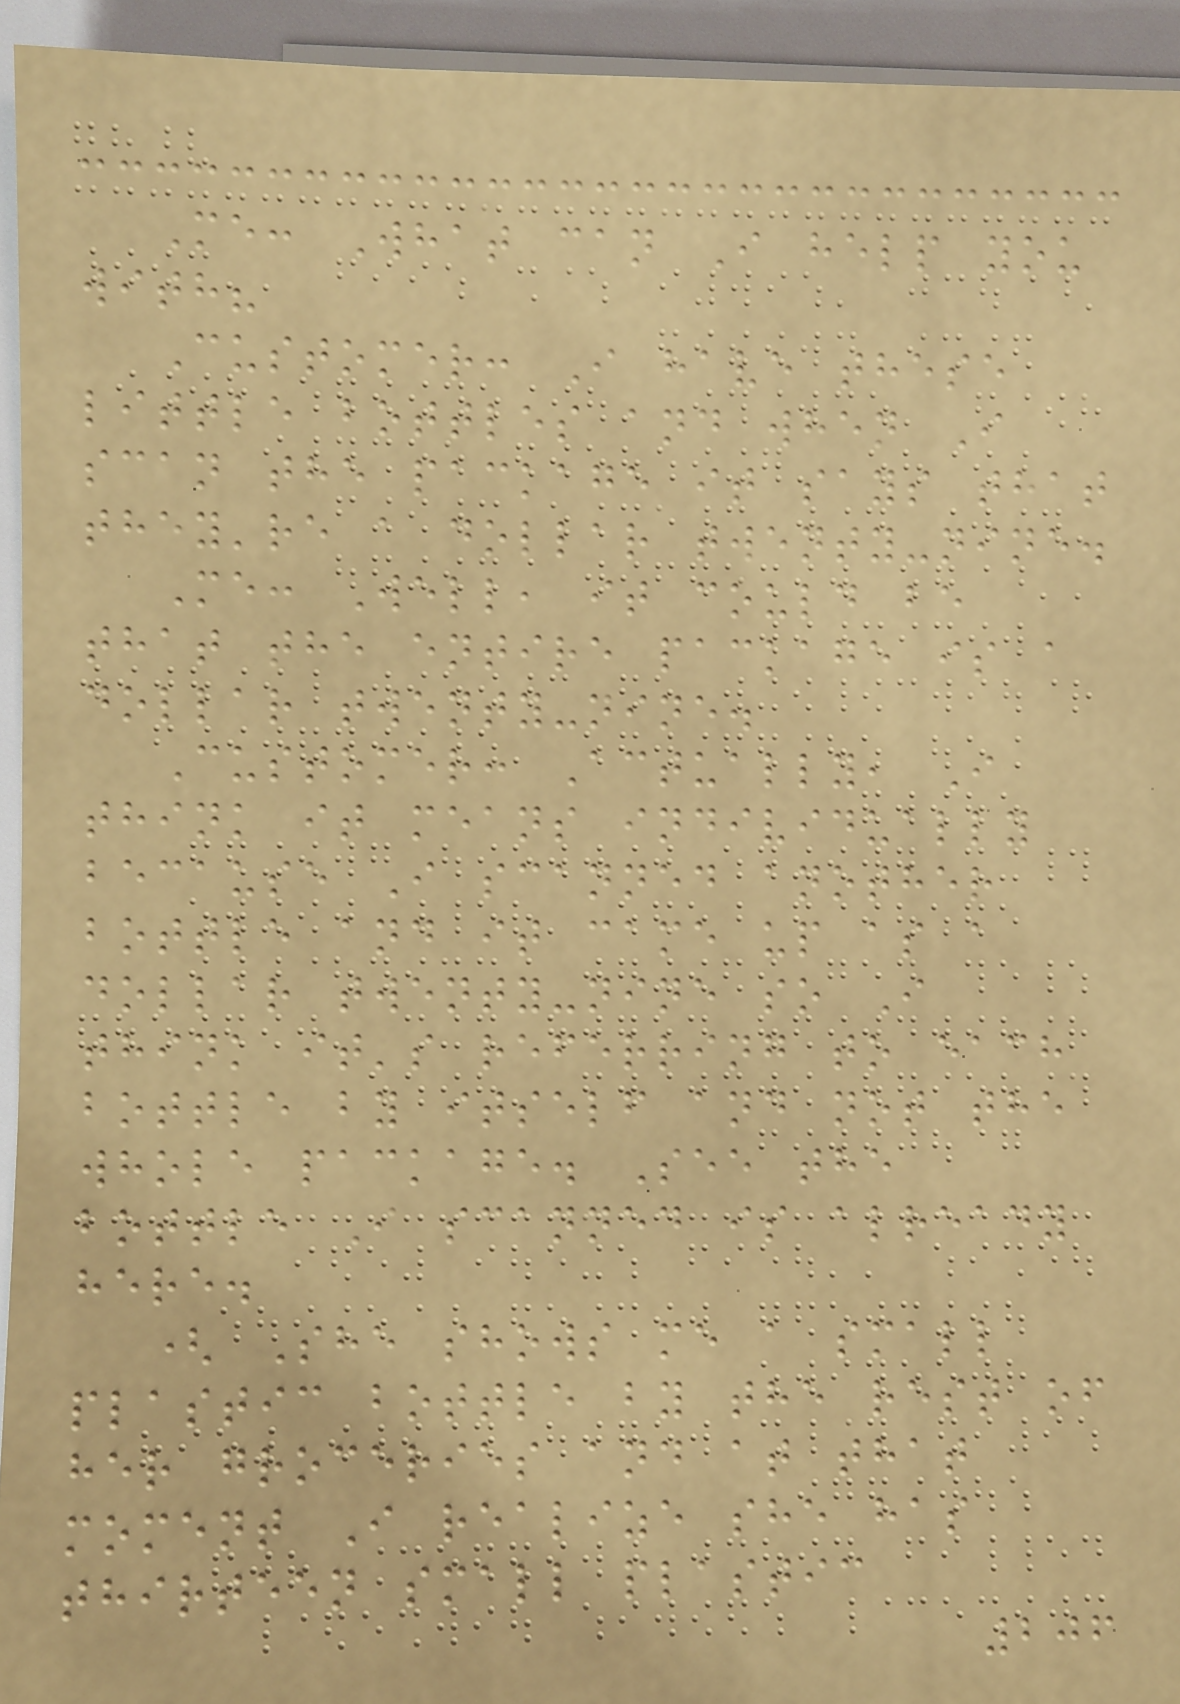Me: What can I help you
with?
Customer: I have these
little bottles and when I
scan the package it says that
they're a dollar twenty-nine.
Me: Well, it could be
that the entire package is a
dollar twenty-nine.
Customer: Actually, I
think it means individually
because I scanned another
bottle and it came up as a
dollar twenty-nine so I
think it's referring to each
bottle by itself and not the
whole package. See the
bottle I scanned is already
here.
( She shows me a small
plastic bottle by the rest of
her groceries and at that
moment I realize she has
thirteen small plastic
206
